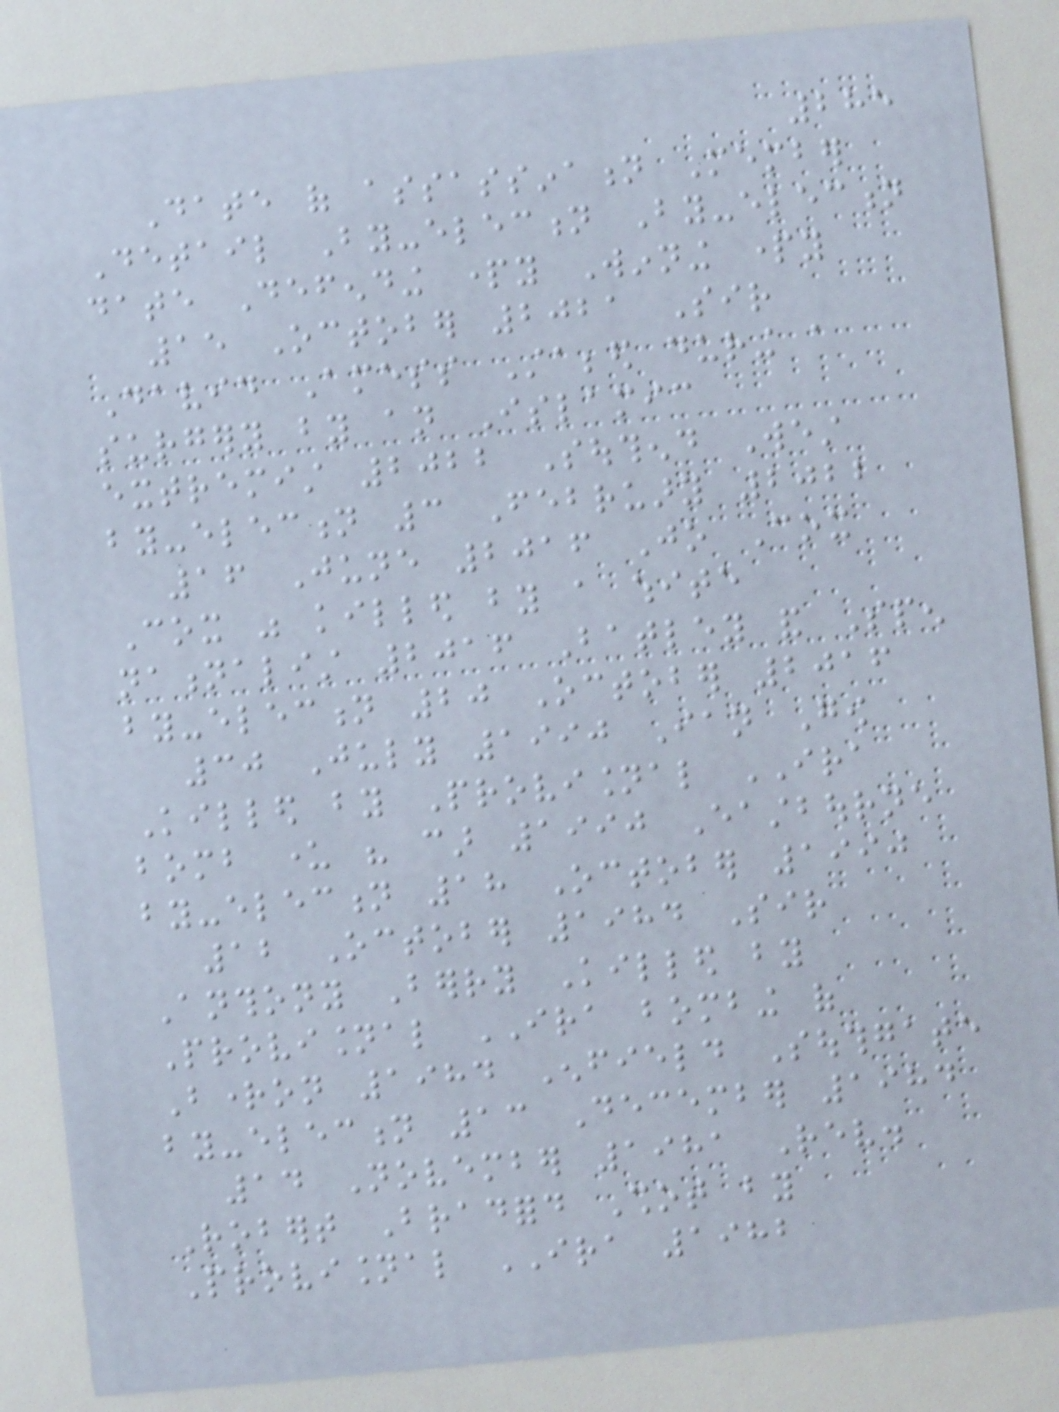285
Date of assassination Member
Detail By-election By-election
date Defending party Winning party
15 October 2021 Sir
David Amess Stabbed during a
surgery by an Islamic
extremist 2022 Southend West
by-election 3 February 2022
16 June 2016 Jo Cox
Cox was killed by a white
nationalist 2016 Batley and Spen
by-election 20 October 2016
30 July 1990 Ian Gow
Killed by Provisional IRA
bomb under his car 1990 Eastbourne
by-election 18 October 1990
12 October 1984 Sir
Anthony Berry Killed by
Provisional IRA bombing of
Brighton 1984 Enfield Southgate
by-election 13 December 1984
14 November 1981 Rev.
Robert Bradford Shot by
Provisional IRA 1982
